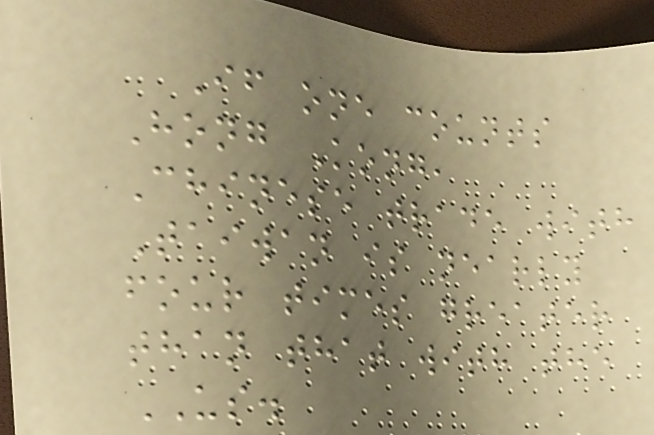If one counts
Hong Kong,
Chinese trade with
Taiwan is nearly
four times greater
than that with the
US.
